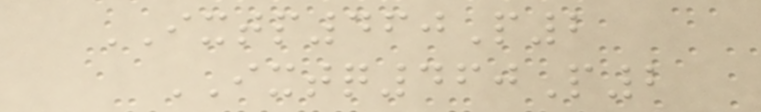IXTP460P2
IXTQ460P2
